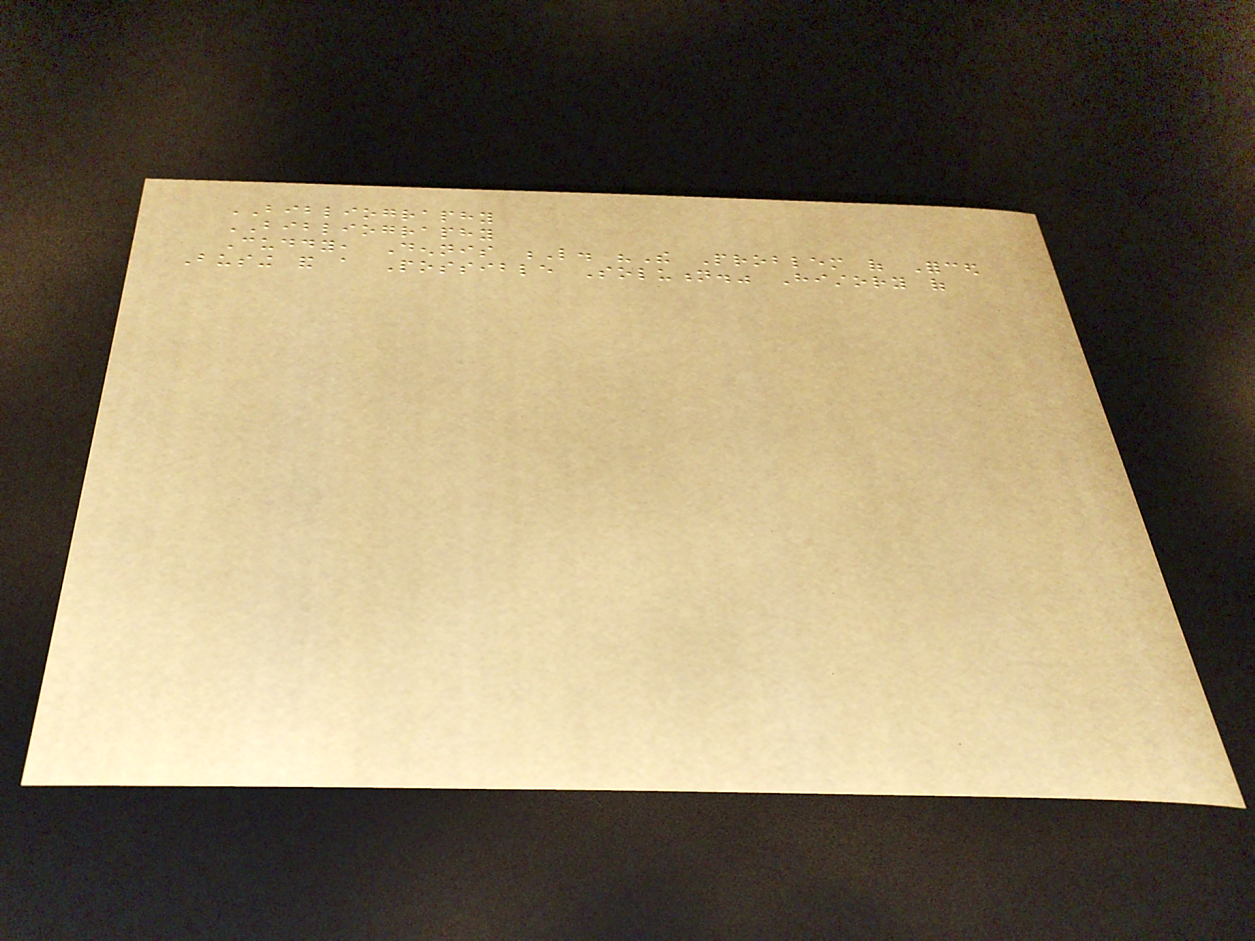BIBLIOGRAPHY
BIBLIOGRAPHY
Cuddy, Dennis L. "The Problem of Forced
Busing and a Possible Solution." History of
